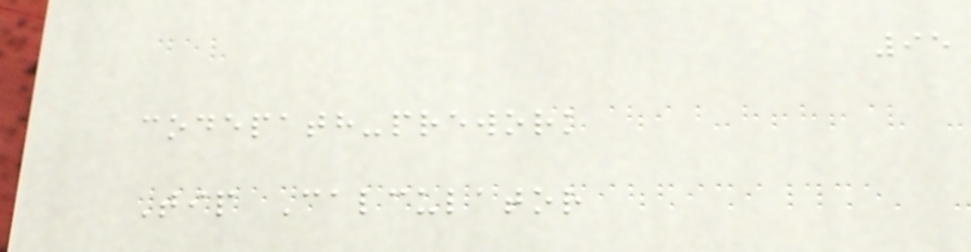95
codepath-prework
Tip Calculator
